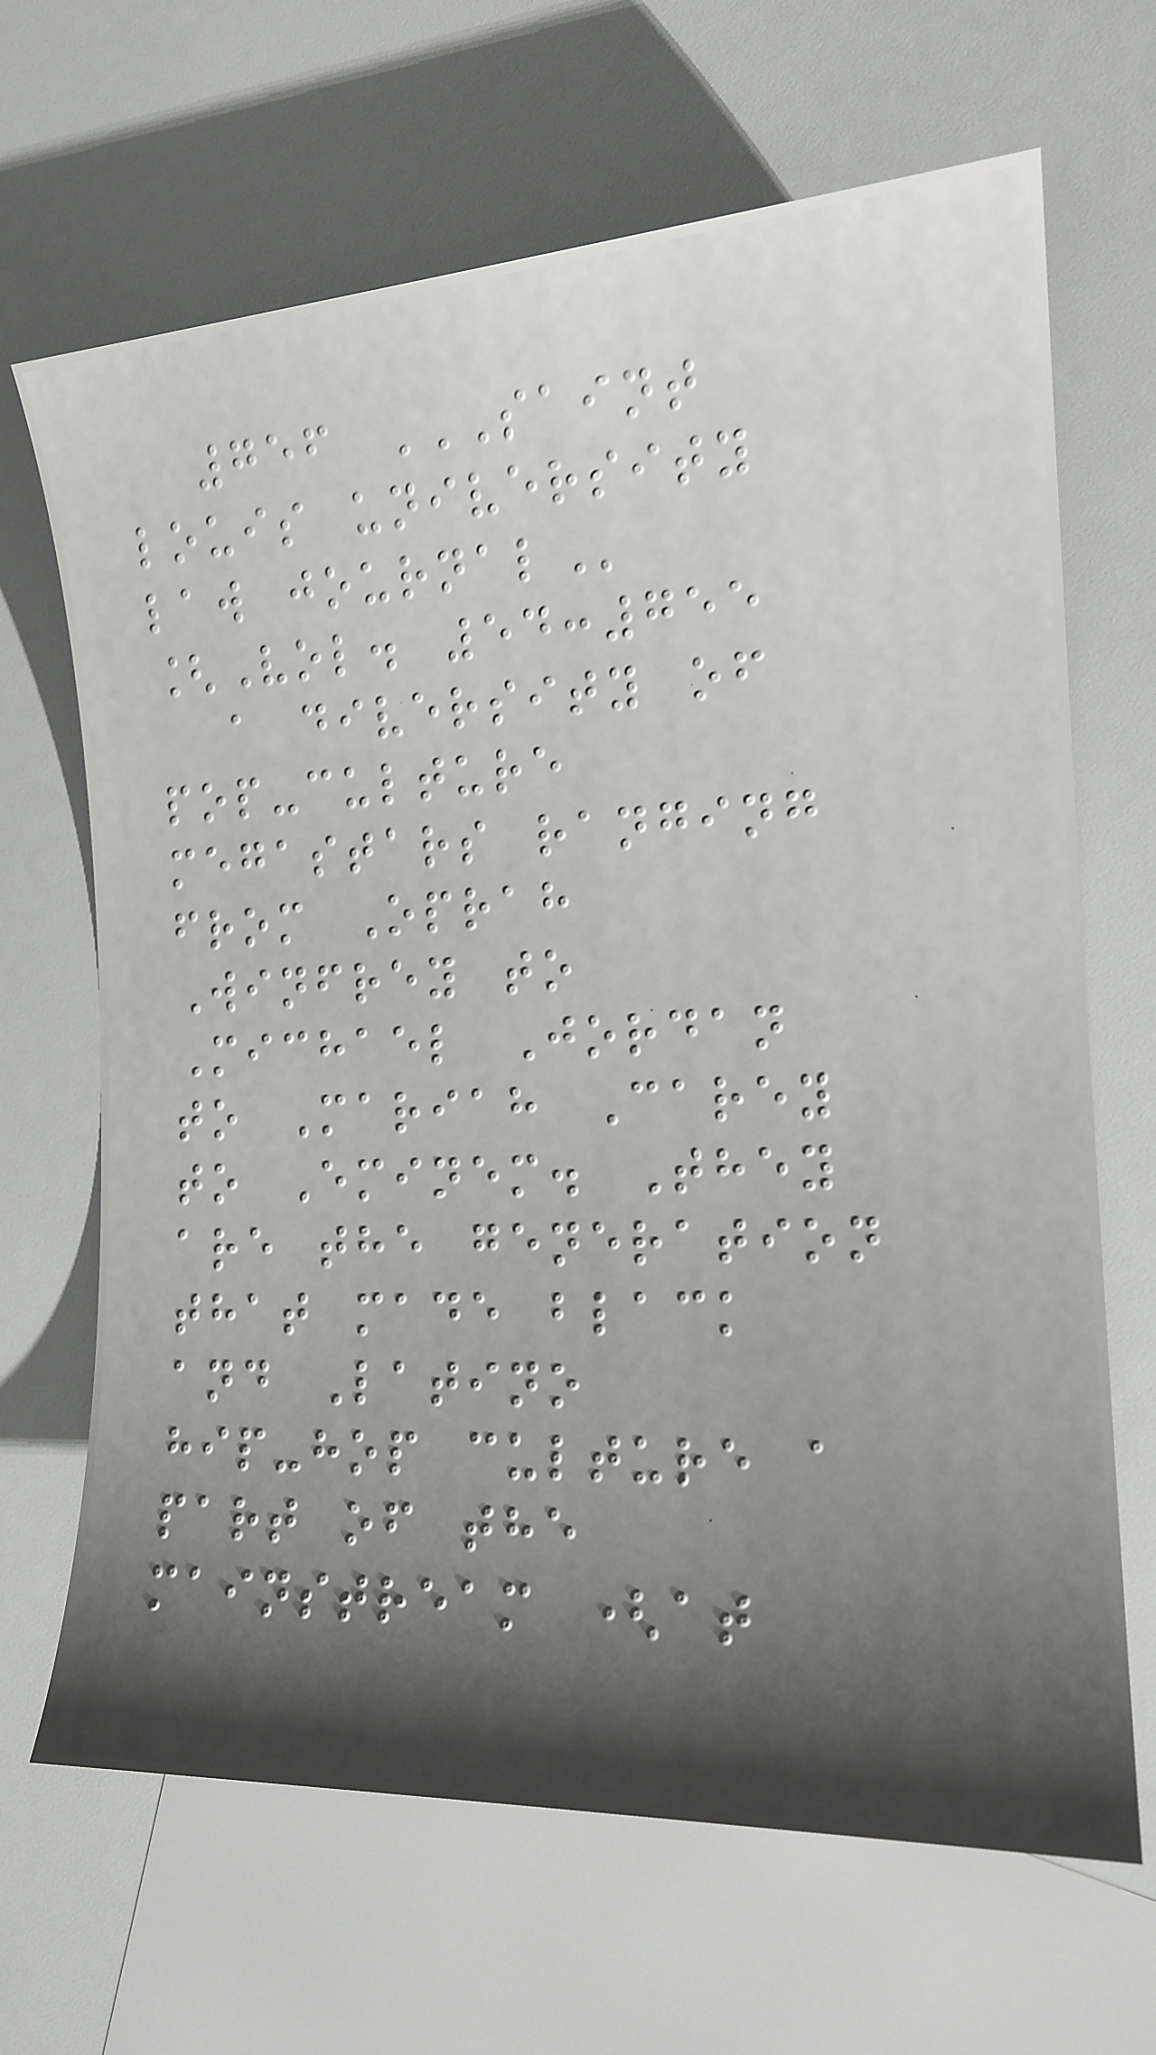756 SAINT
LOUIS UNIVERSITY
LAW JOURNAL
[Vol. 54:755
a diversity of
pop-culture
megastars ranging
from Oprah
Winfrey to
Michael Jordan
to Mariah Carey
to Eminem. They
are the generation
that made black
and Latino
hip-hop culture a
part of the
mainstream (at
